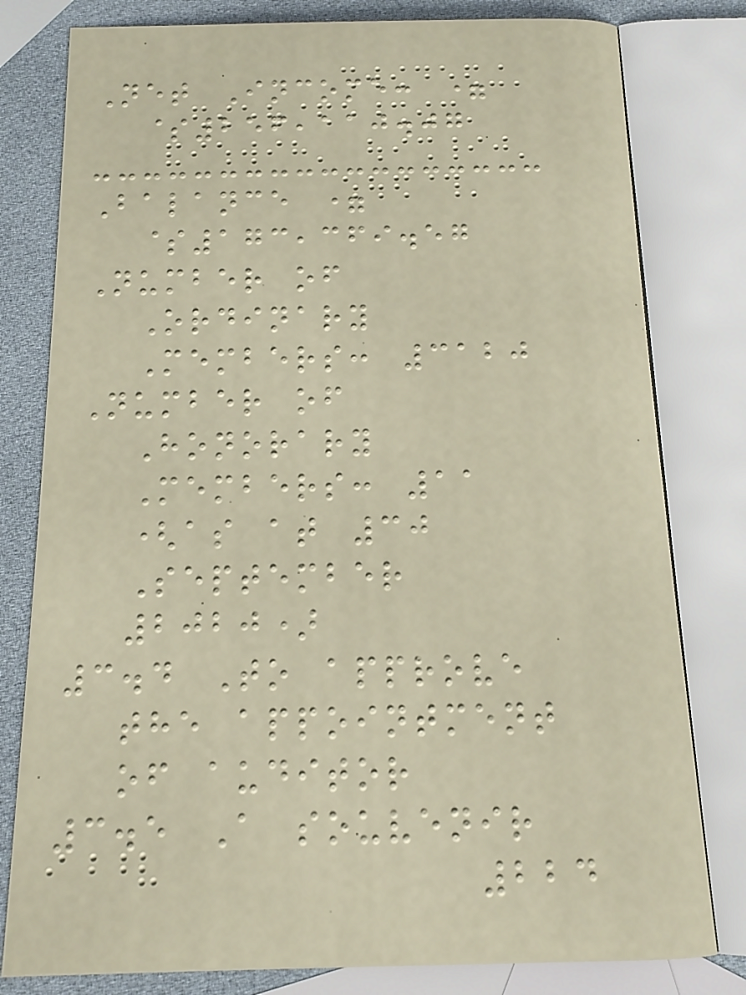Net Income: =
$256,110.07
Balance =
$173,369.57
Number of
Ordinary
Members: 3120
Number of
Honorary
Members: 11
(as at 30
September
2020)
3.4 To approve
the appointment
of auditor
3.5 A souvenir
224
